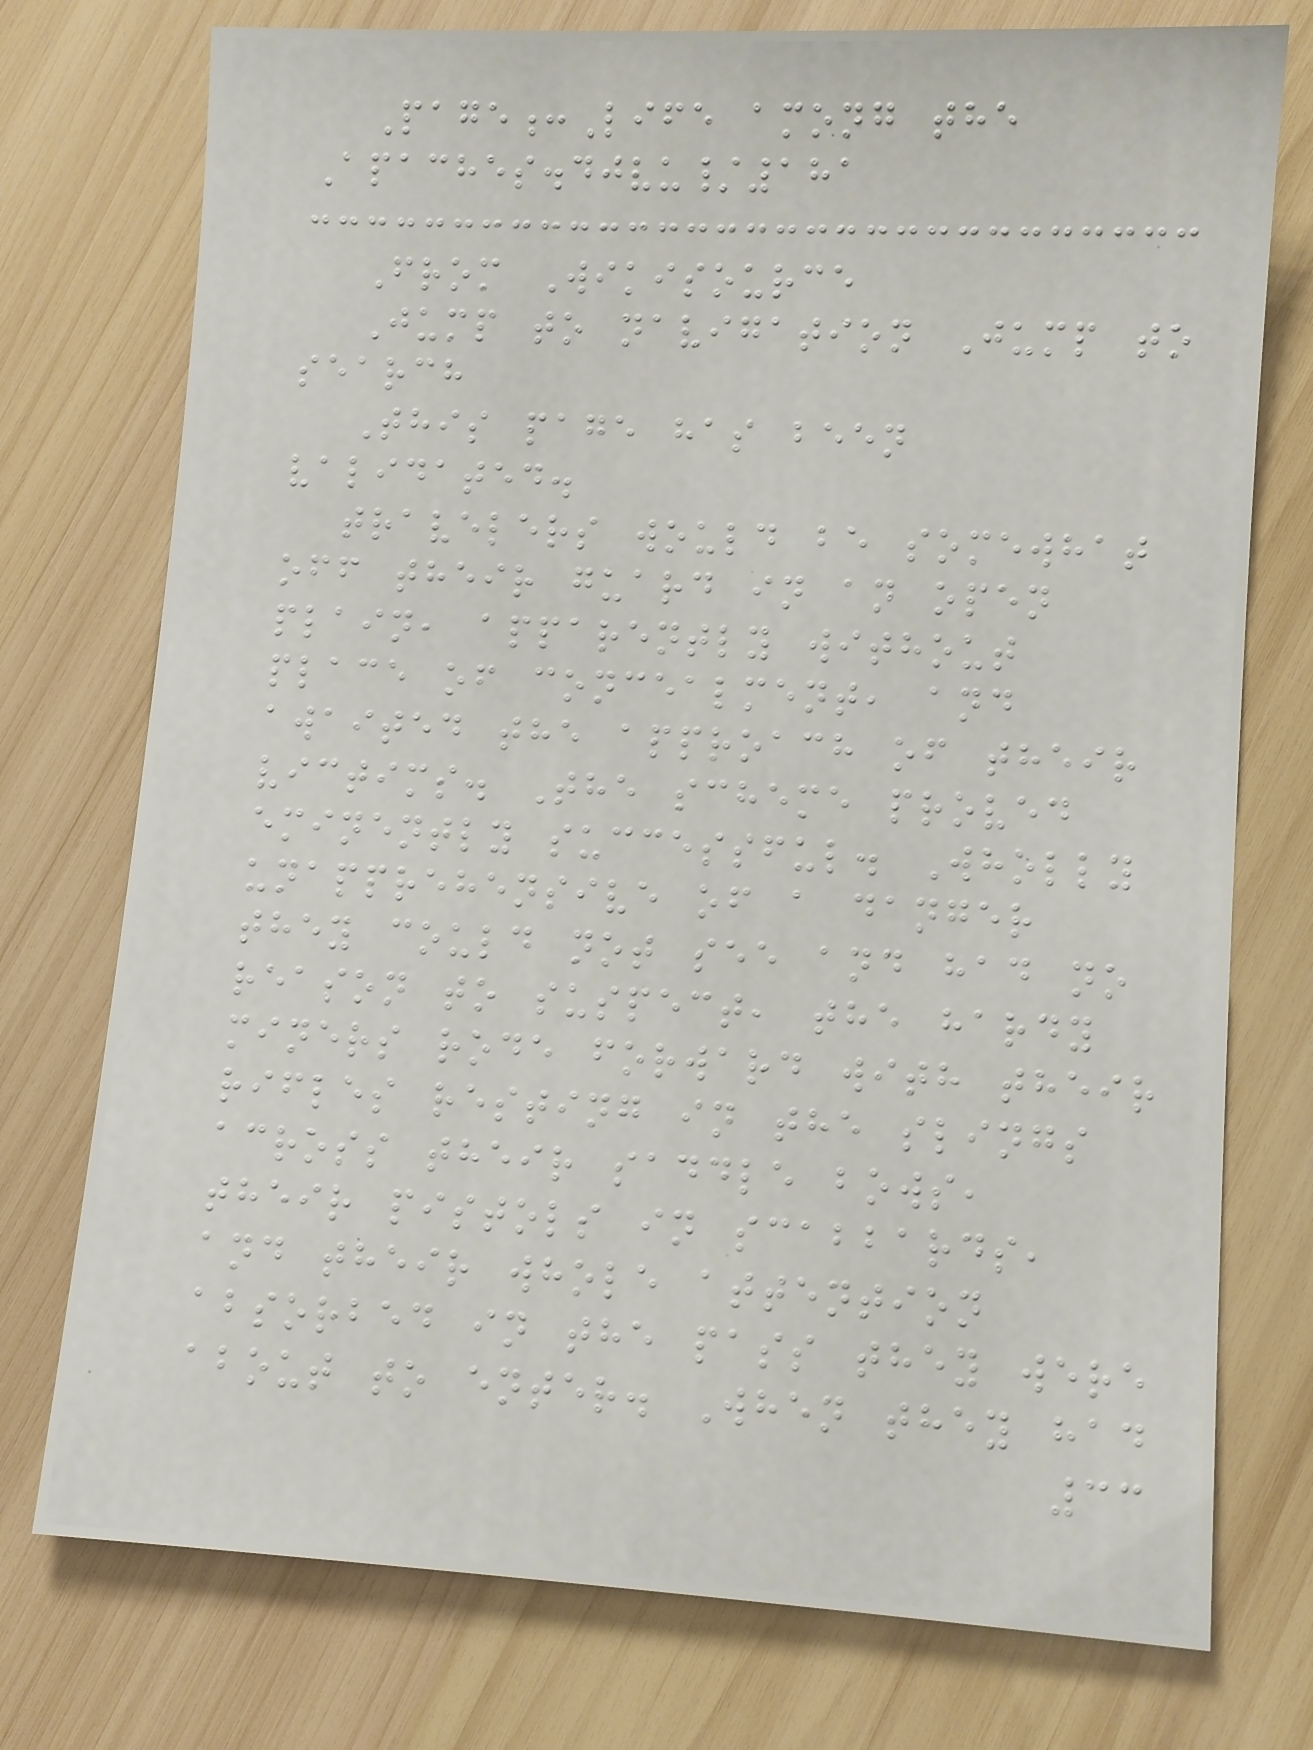Page:Life among the
Apaches.djvu/181
From Wikisource
Jump to navigation Jump to
search
This page has been
validated.
travelers would be somewhat
off their guard in an open
plain, apparently without
place of concealment, and
awaited the approach of their
victims. The scheme proved
eminently successful. Wholly
unapprehensive of a danger
they could not see and had no
reason to suspect, the hardy
miners rode forward with their
rifles resting in the slings
across their saddle bows,
their pistols in scabbards,
and their whole attention
absorbed in the pass they were
about to enter. When they had
33
